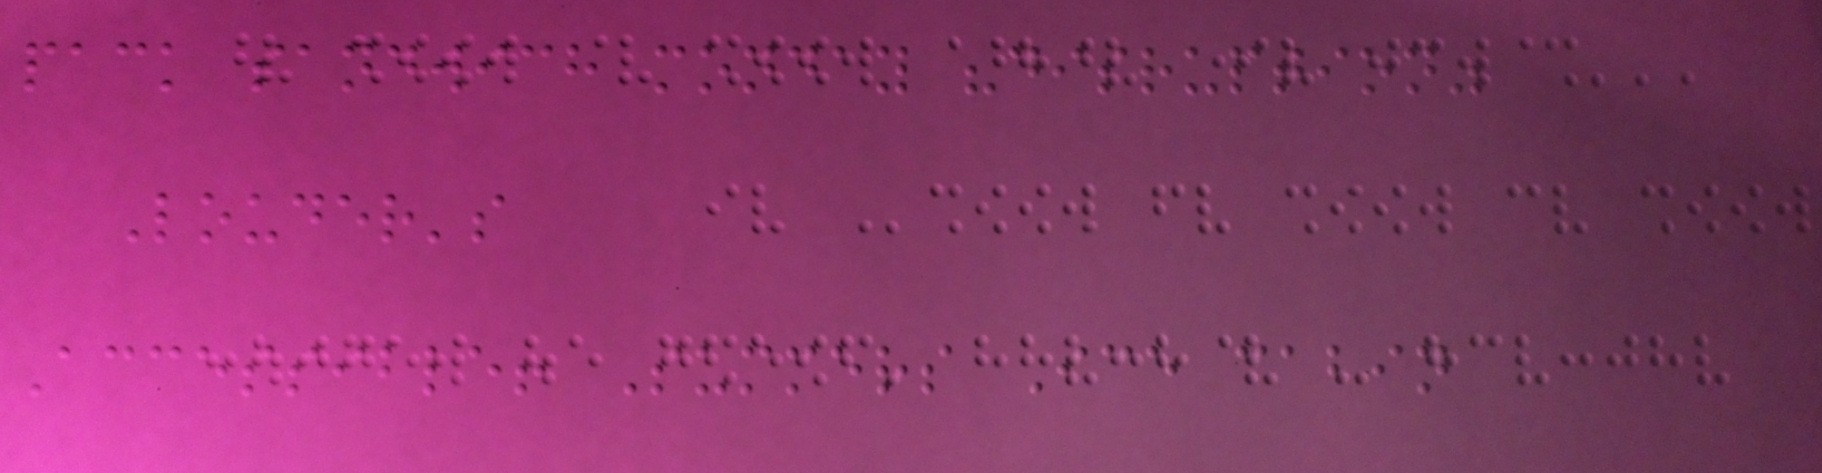pack sandwich monday "disruption"
Louder's
Accessible! Summers Ice cabin
